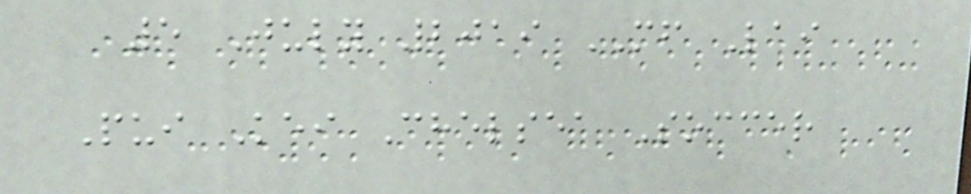5 July 2019 MF Lai
Pui Kei Chelsea Soccer
